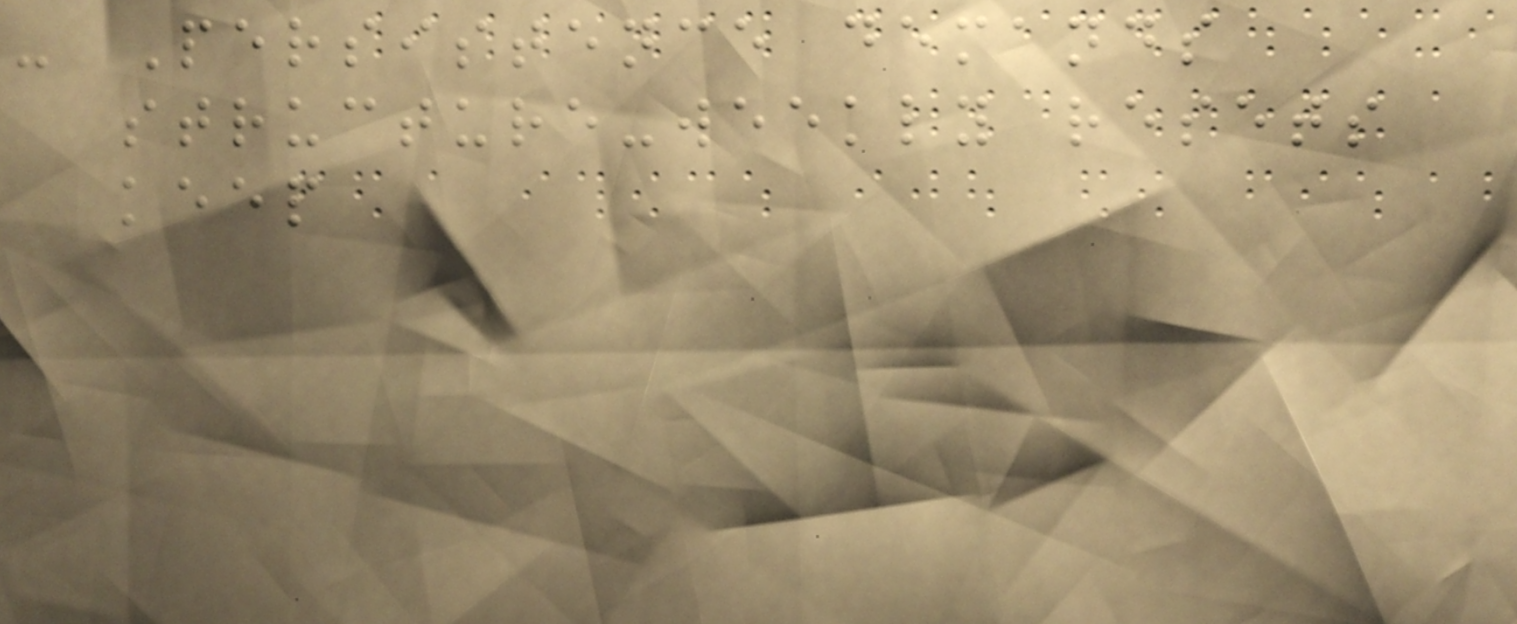- Persistence demands
structure-weekly resets
keep
